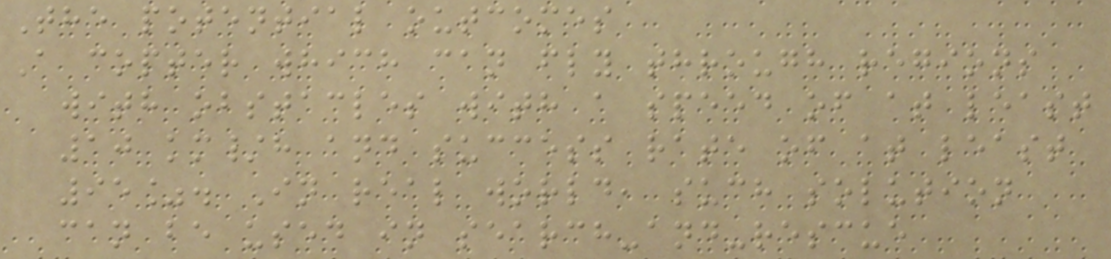The potential outcomes
A copter which can fly through regions
with obstacles with a speed of at least
10 km/h and success rate of at least
95%. In real world, such solution
can be used in search-and-rescue
